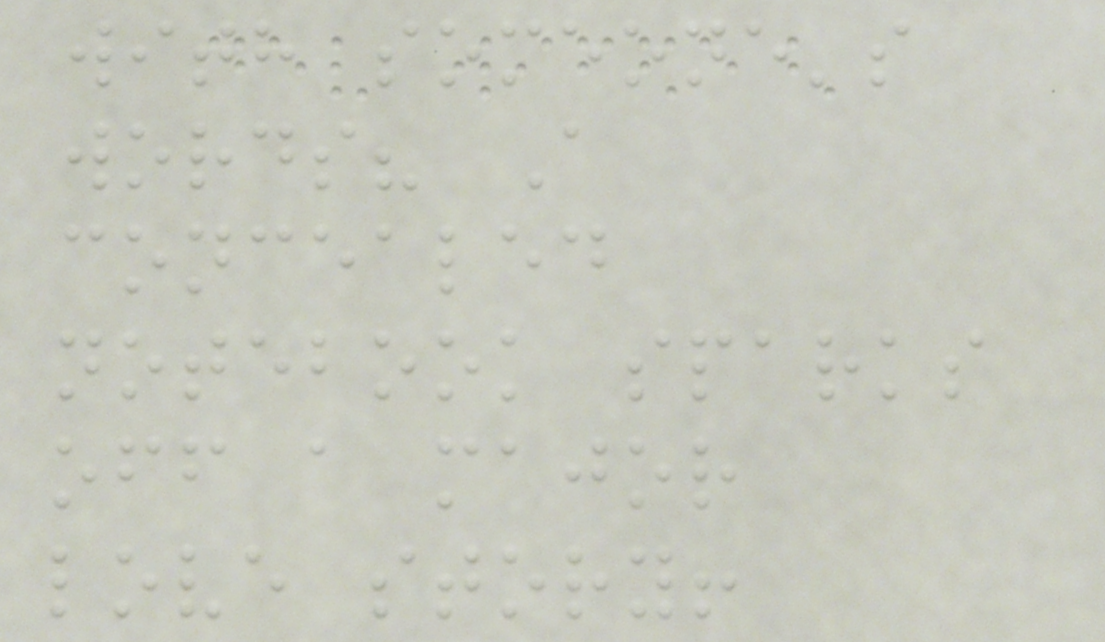with someone's
words? A
concealed
notebook sparks
off a major
love story!
